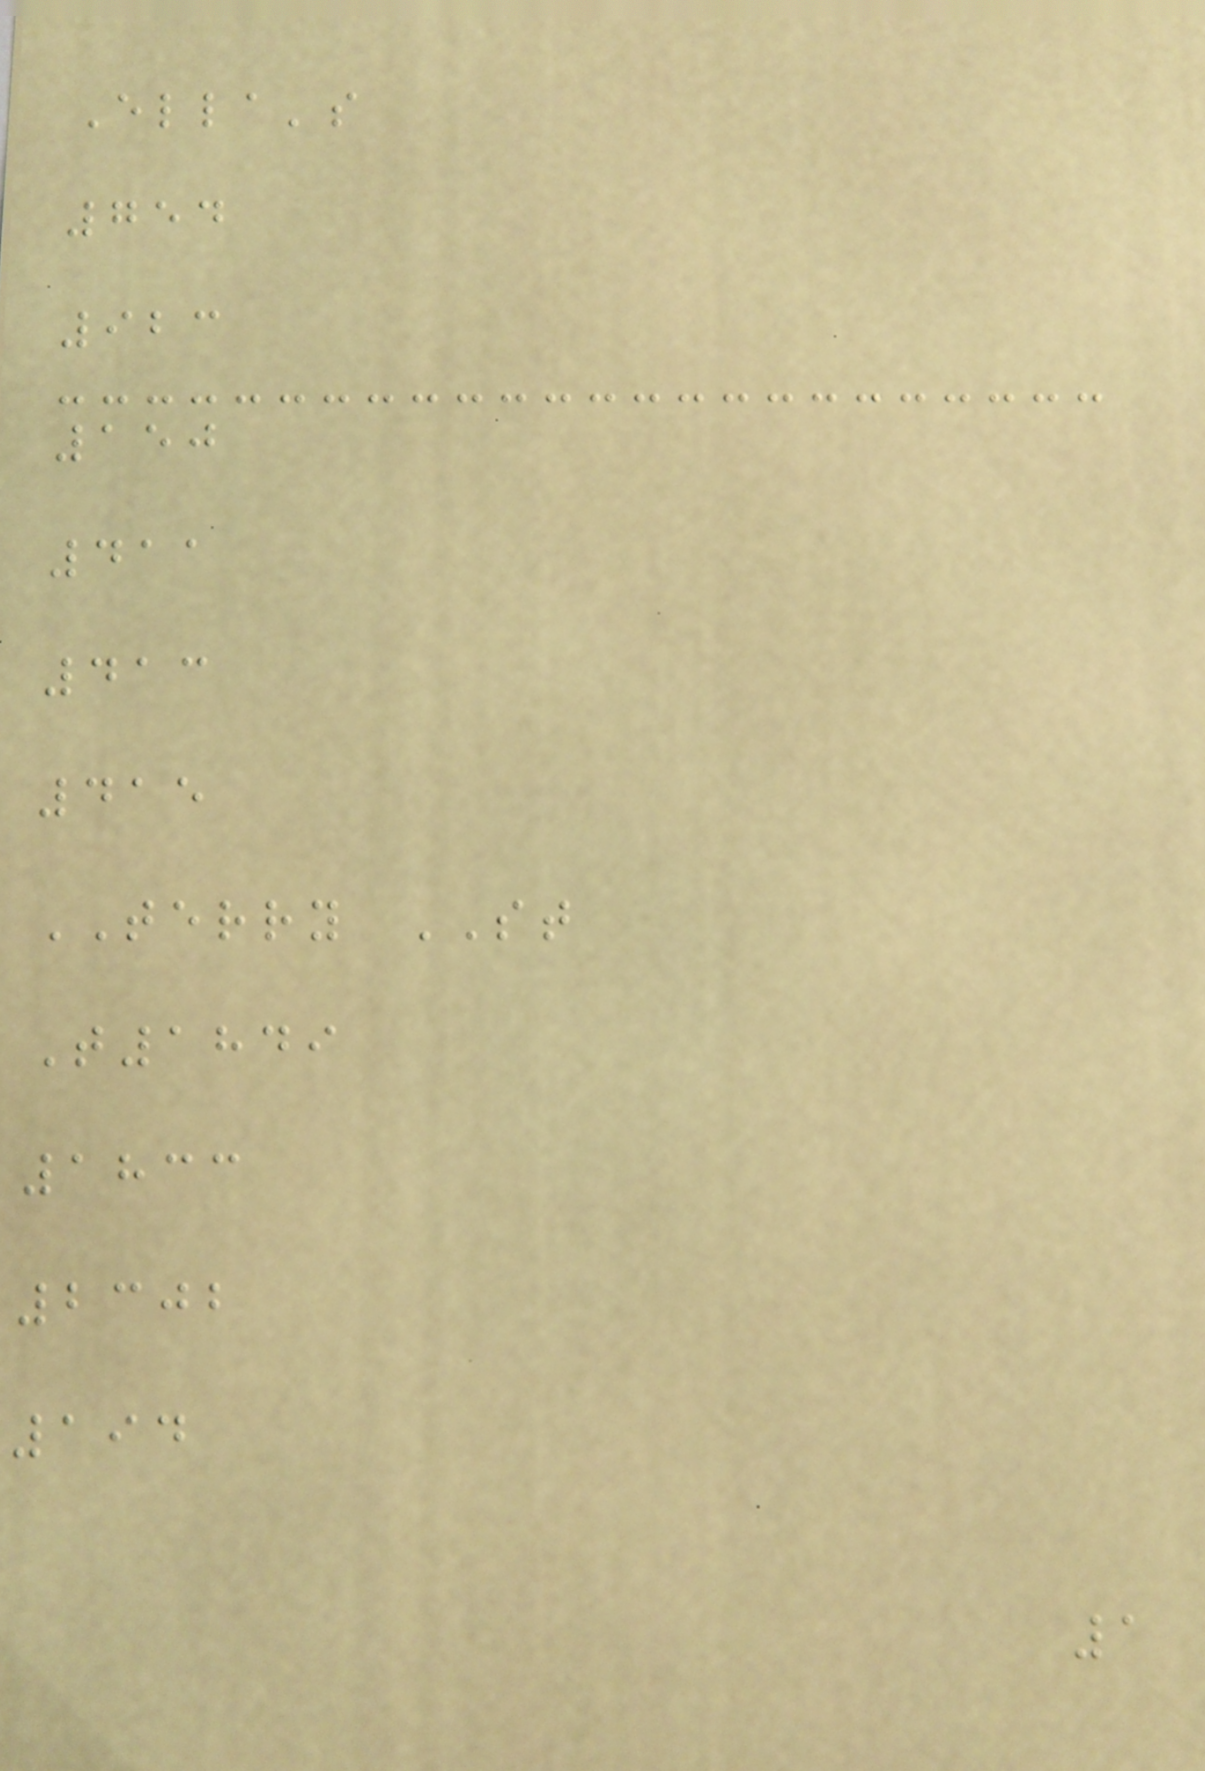Ella's
754
923
150
411
413
415
TERRY ST
T1849
1833
2302
194
1
